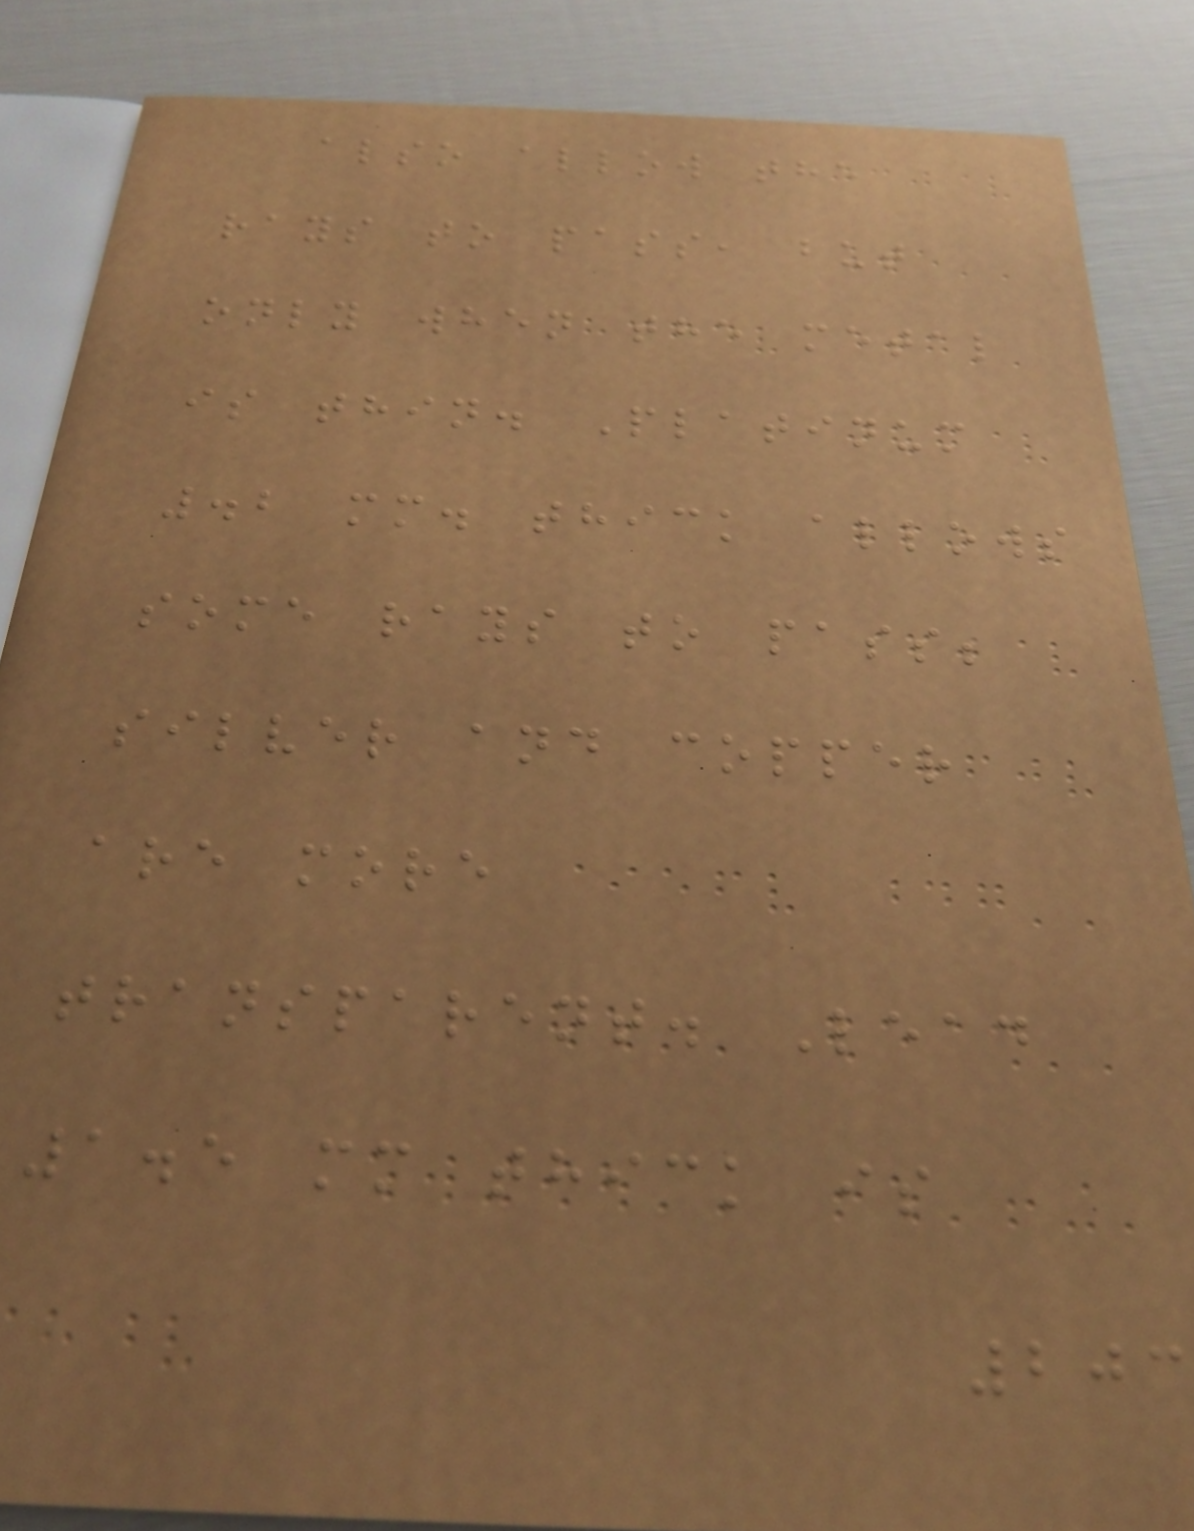also allow the
rays to pass, but
only when the metal
is thin. Platinum
.2 mm. thick allows
some rays to pass;
silver and copper
are more
transparent. Lead
1.5 mm thick is
203
